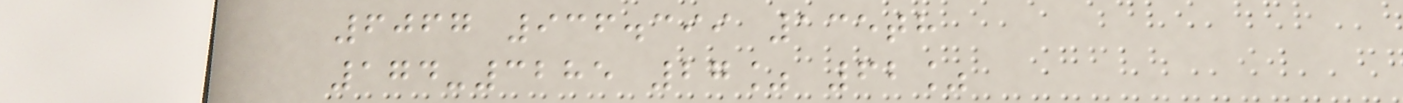6067 936.399 135th
174-3285 27% 62%
